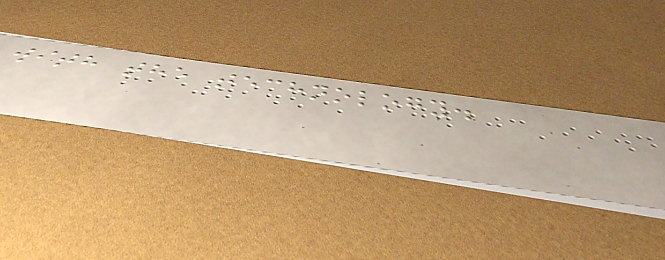with the technology.
